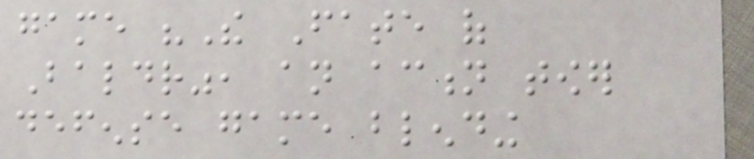game "The Fate of
Baldr", an action tower
defense game blending
